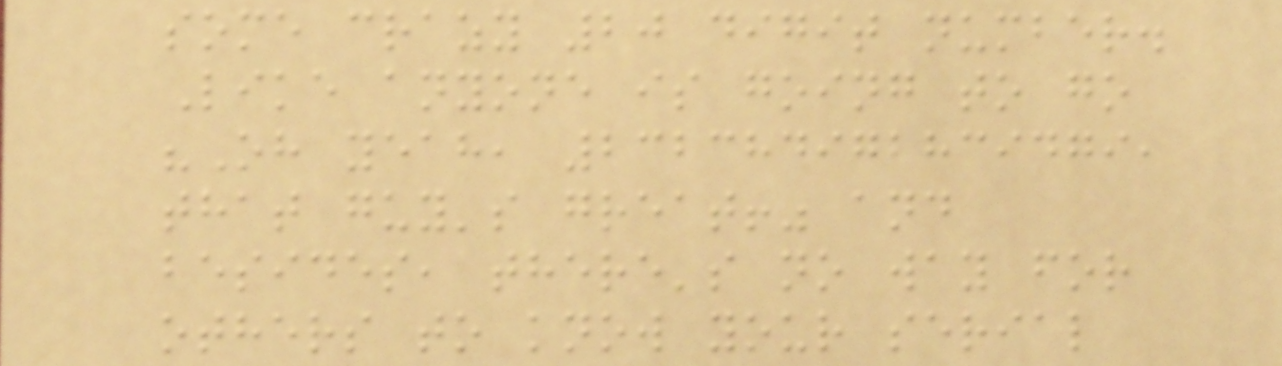some crazy 20 digit number.
Like anyone is going to go
"Oh yeah, 232384972839479,
that guy's great!" and
besides, there's no way for
others to know your serial
